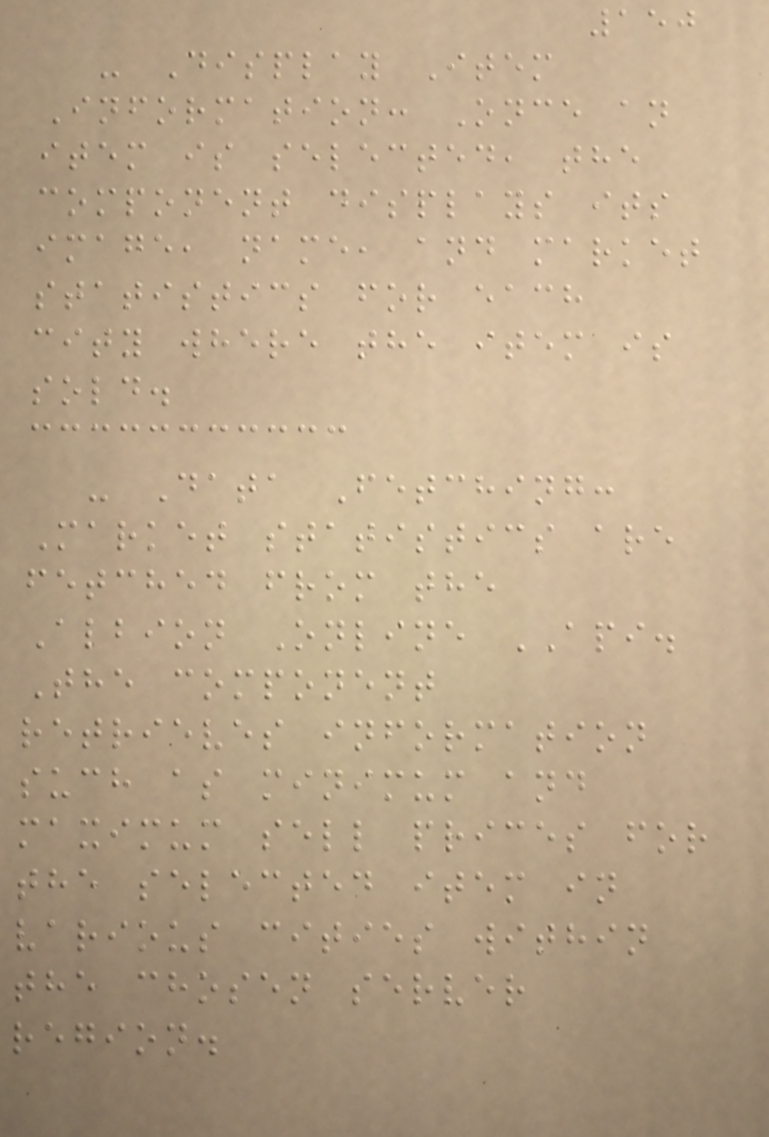150
- Display Item
Information: Once an
item is selected, the
component displays its
image, name, and market
statistics for each
city where the item is
sold.
- Data Fetching:
Market statistics are
fetched from the
Albion Online API.
The component
retrieves information
such as minimum and
maximum sell prices for
the selected item in
various cities within
the chosen server
region.
